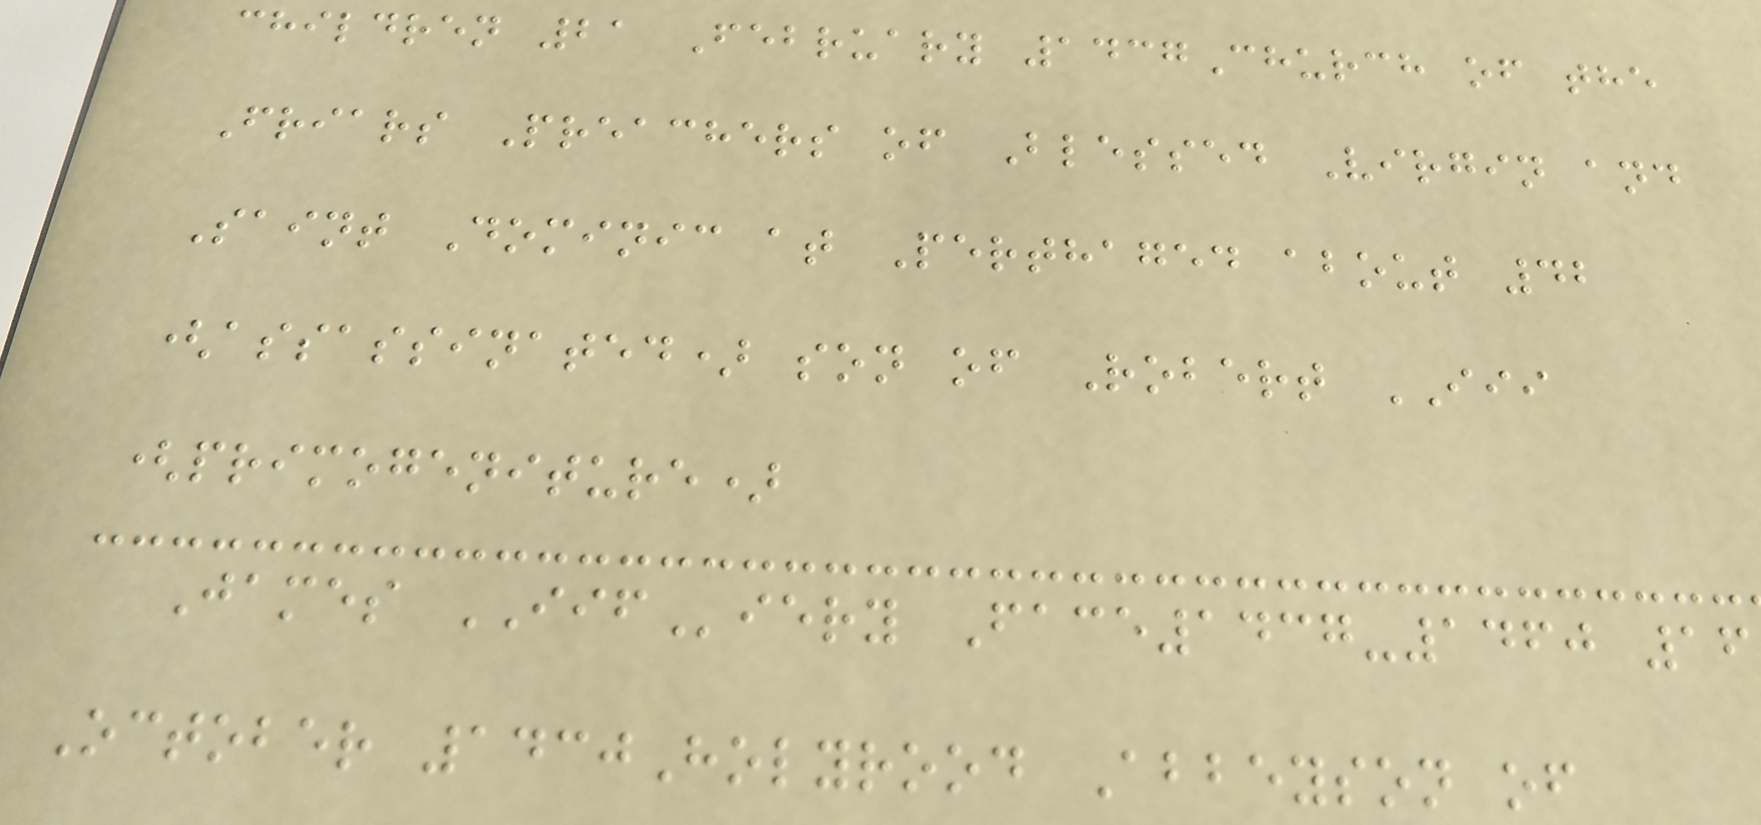children 21 February 1437Church of the
Friars Preachers of Blessed Virgin and
Saint Dominic at Perthaged about 42
(assassinated) son of Robert III
(primogeniture)
James IIFiery Face1437-1460 16
October 1430Holyrood Abbeyson of
